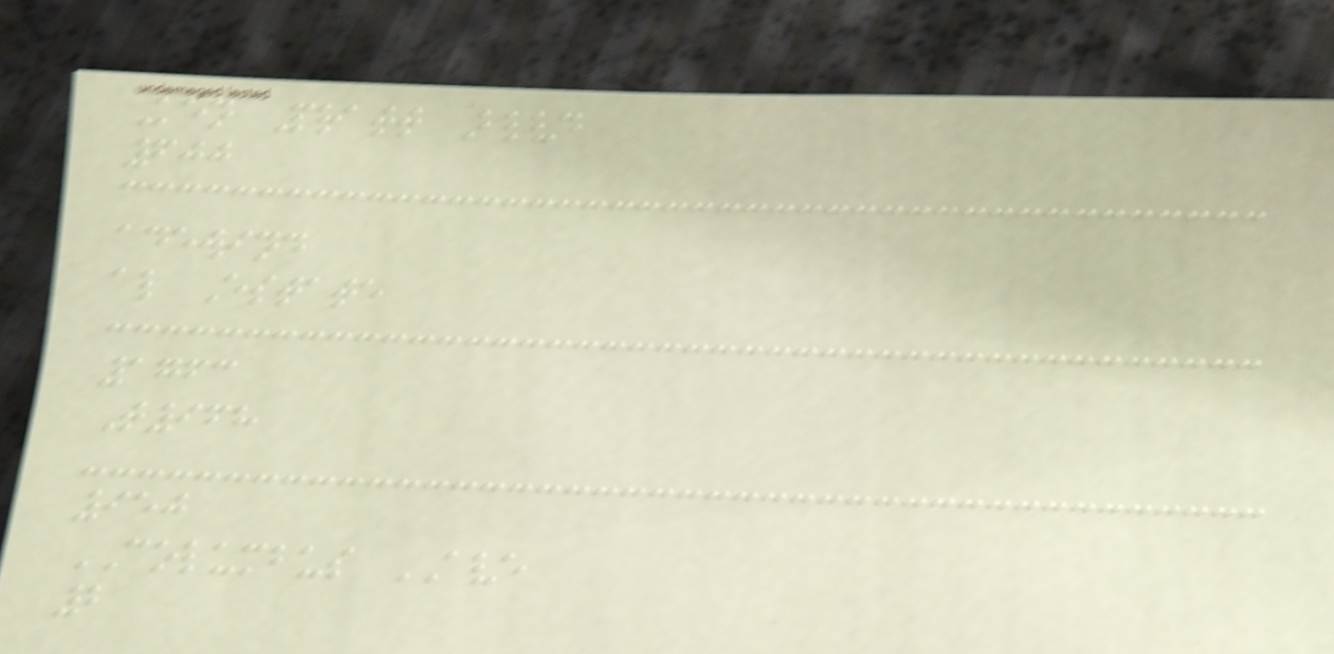Ken Pratt Blvd
600
adewind
al Estate
1763
T968
950
COLUMBUS AVE
2
